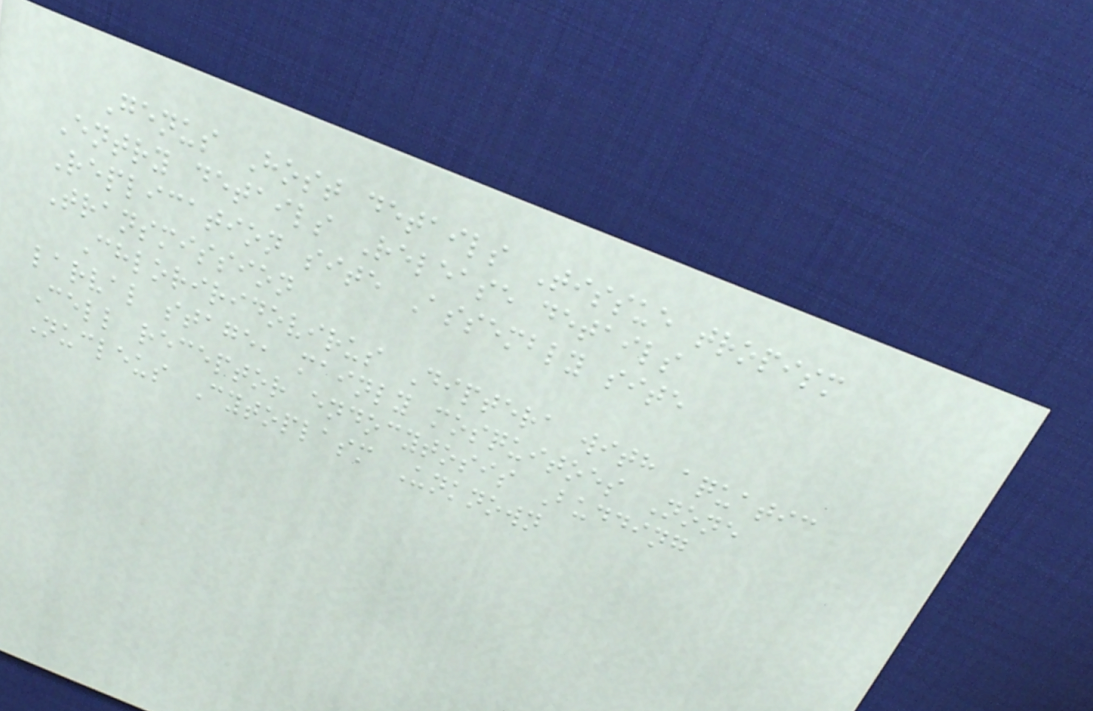Genus Host details Tissue tropism
Entry details Release details
Replication site Assembly site
Transmission
Chloriridovirus Diptera with aquatic
larval stage, mainly mosquitoes None
Cell receptor endocytosis Budding
Nucleus Cytoplasm Unknown
